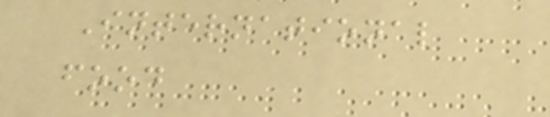International
food
